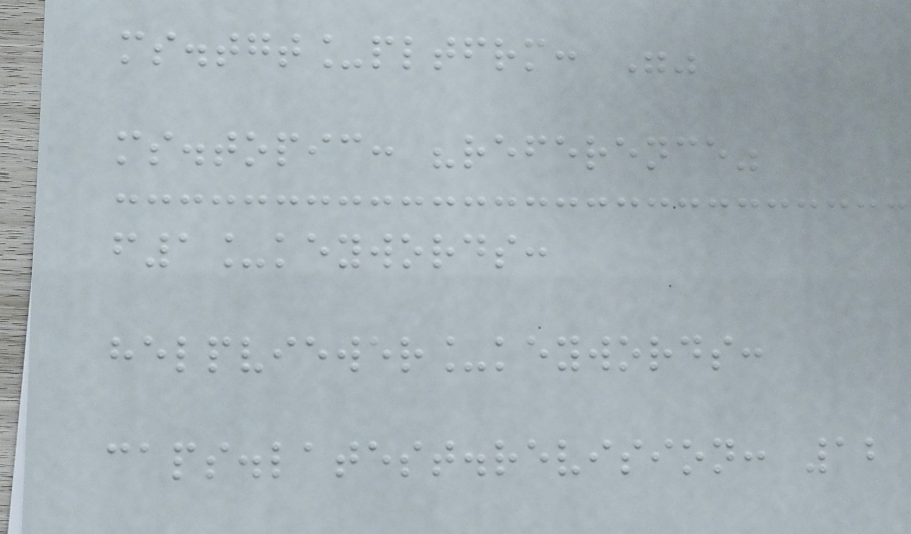ms.tgt_pltfrm: ""
ms.topic: "reference"
f1_keywords:
helpviewer_keywords:
caps.latest.revision: 12
